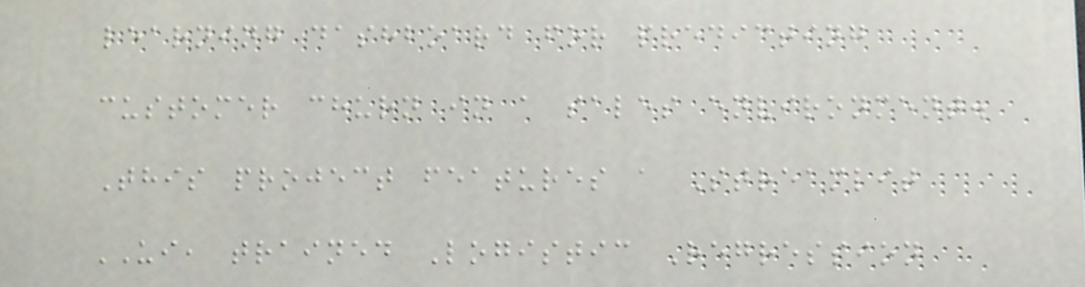learning dashboard for predicting
customer churn in a sales environment.
This project features a Streamlit
UI, trained Logistic Regression
